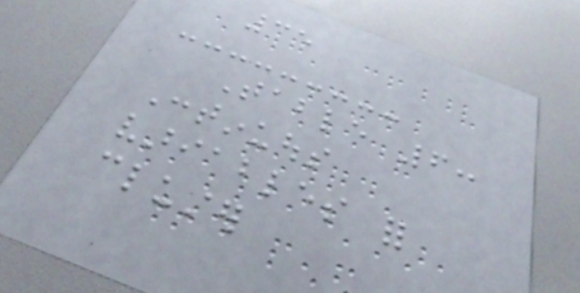35
Table 6:
Continuous
variables for
cluster
